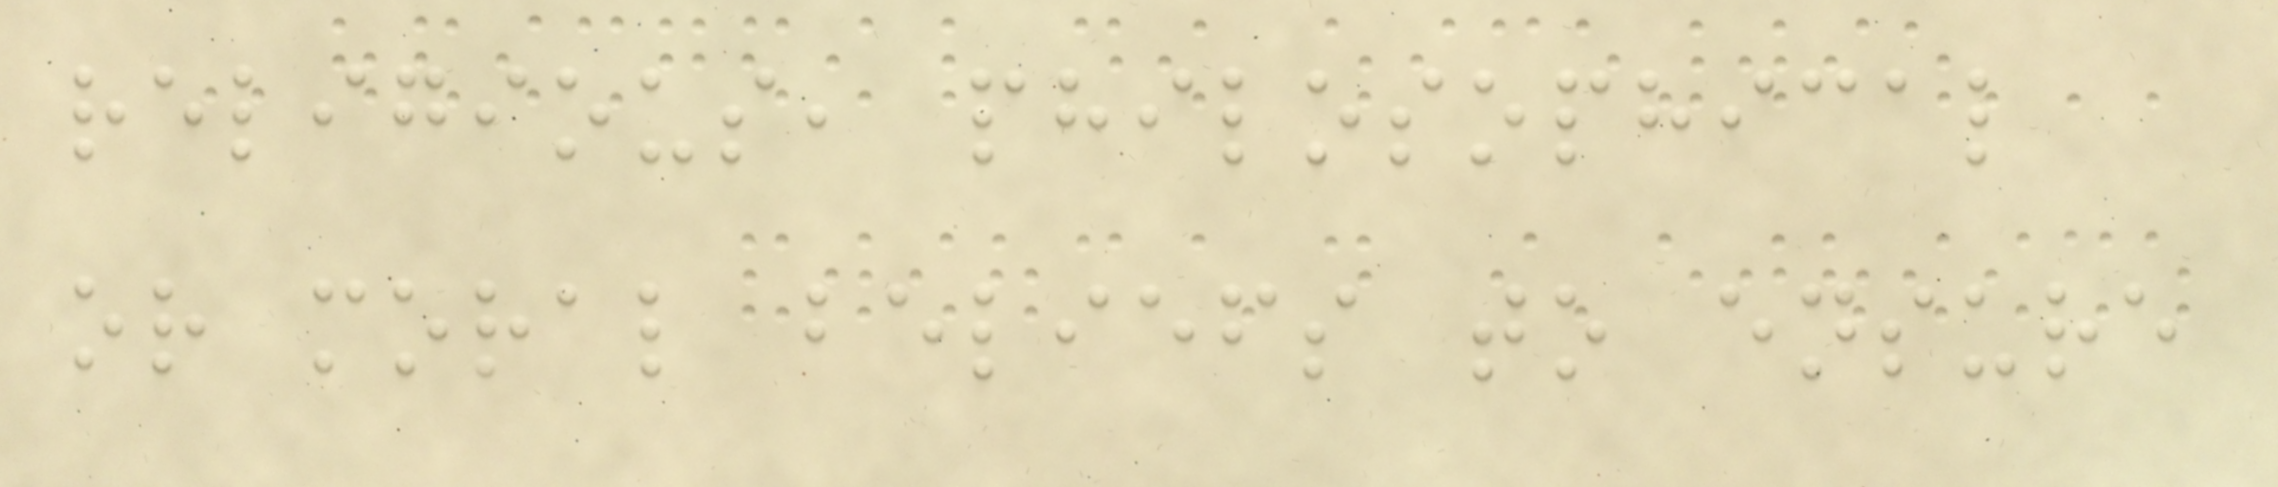religious, philosophical
or moral beliefs to ensure
